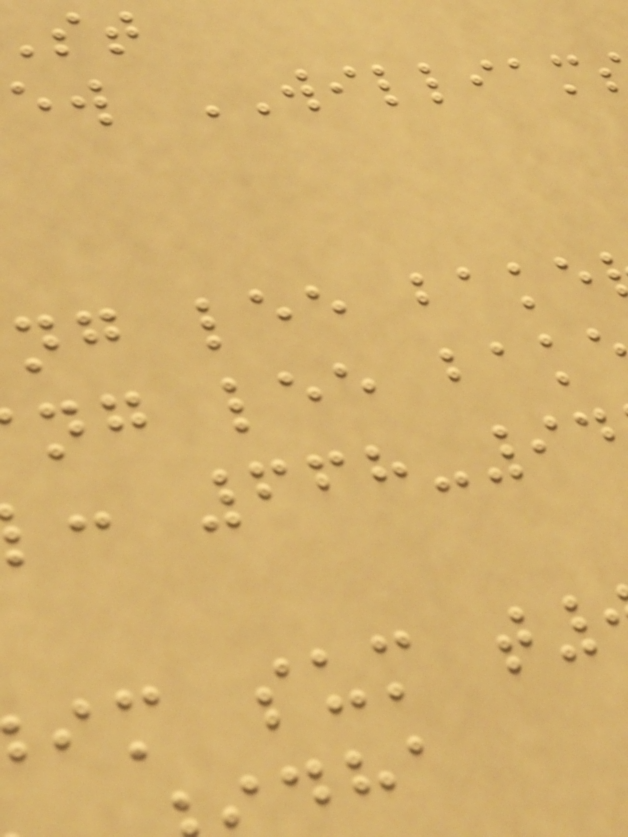ew WILLIAM
ng lee
ng lee
: 668-94
im sum
